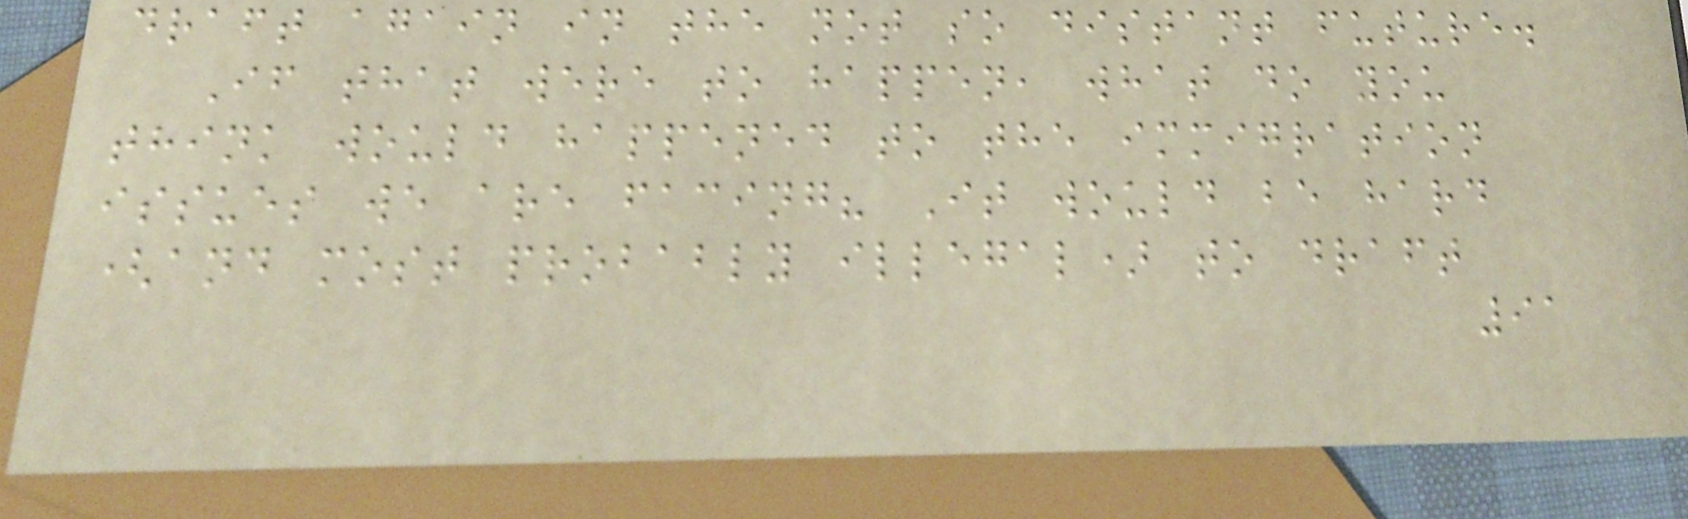draft again in the not so distant future.
If that were to happen, what do you
think would happened to the immigration
issues we are facing? It would be hard
(and most probably illegal) to draft
91
